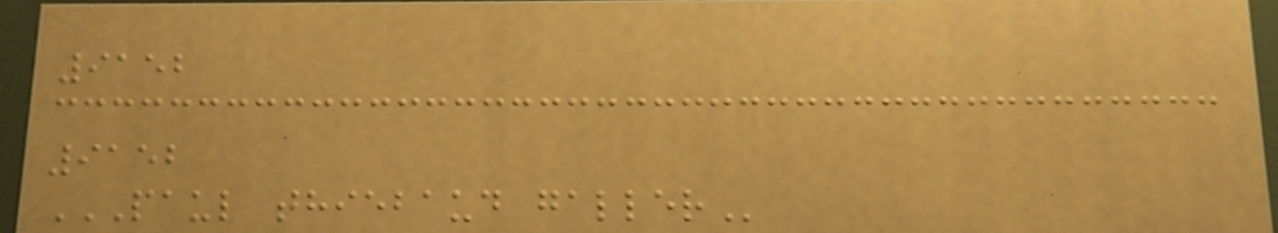9152
9152
PAUL THIEBAUD GALLER
